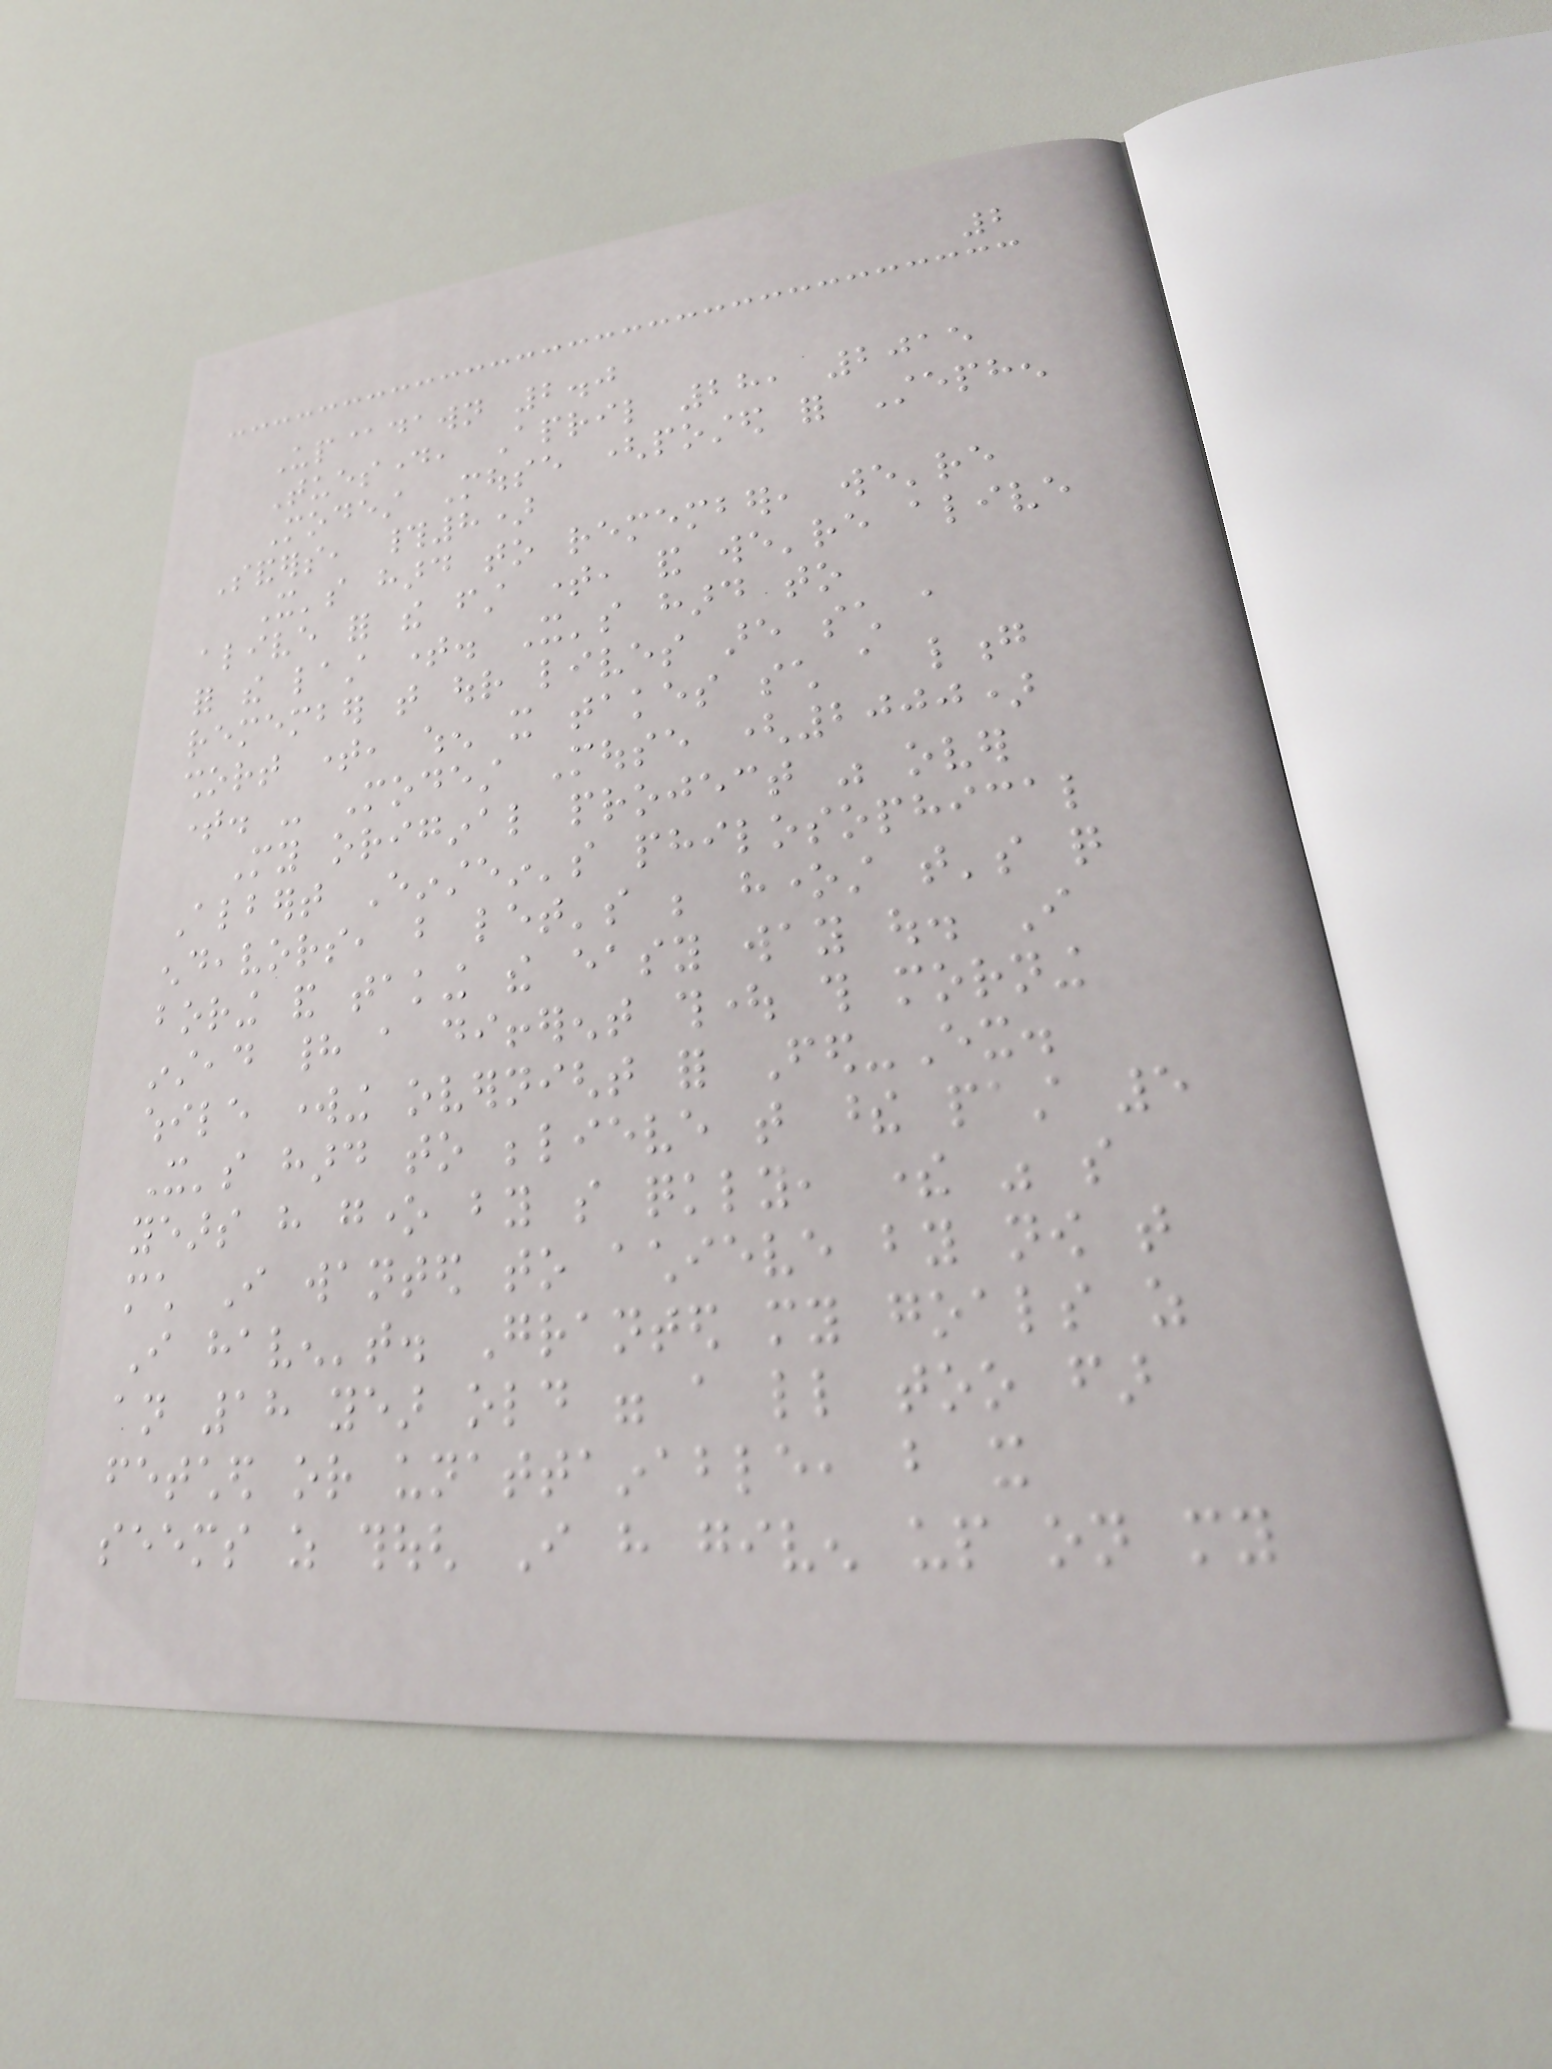2
Up@dawn 2.0
Tuesday, April 28, 2015
Modest Mouse (posted for Stephen
Sanders, #8)
It's hard to remember, we're
alive for the first time, and we're alive
for the last time. It's hard to
remember that our lives are such a
short time, when it takes such a long
time. - Modest Mouse (2000)
My original project was over
Albert Einstein's philosophical
endeavors, but let's be honest that's quite
boring and taking the easy way out. I
instead had a different thought this morning
while working overnight for Fed-Ex.
It's hard to believe that these past 5
years have gone by so quickly, there was so
much I wanted to achieve by now that
I haven't. Granted my goals as
an 18 year old were a little too far
fetched or unattainable, but it
seems as though I have given up on my
